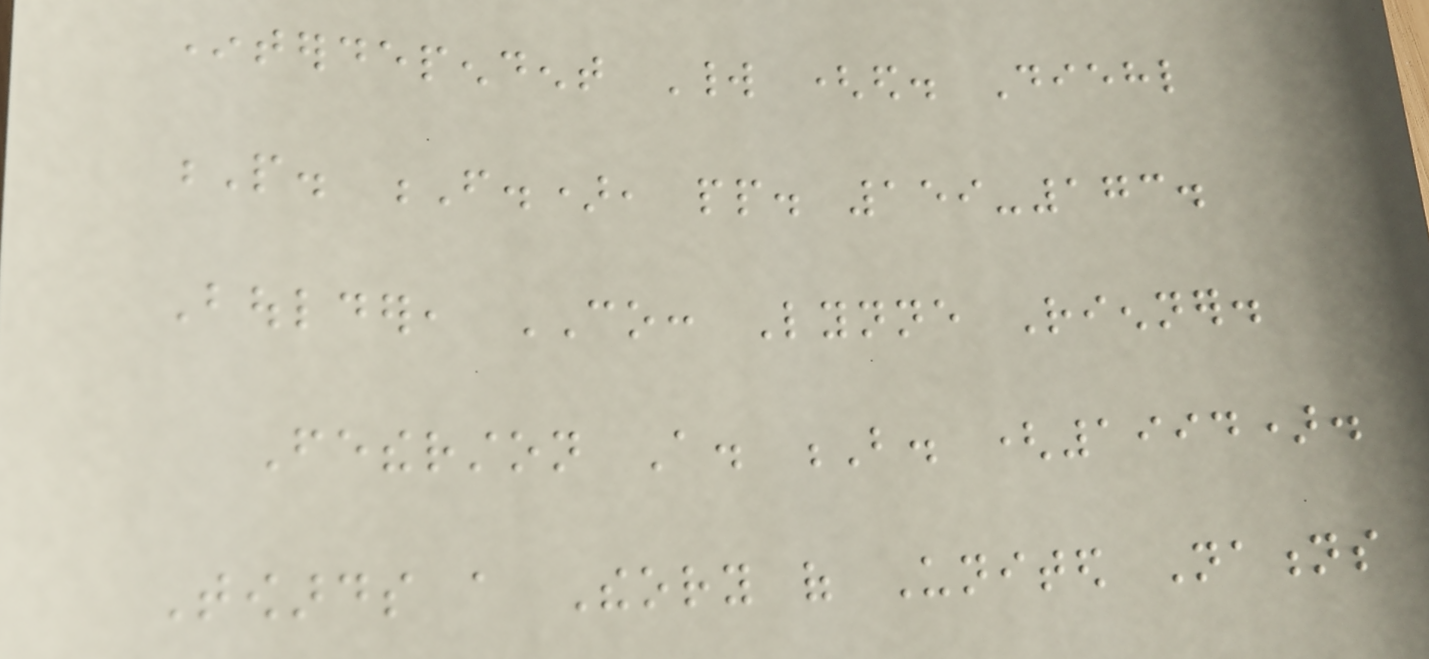Interdependent World (ed. Diehl
P. F.), pp. 159-173.
Boulder, CO: Lynne Rienner.
Fetherston A. B. (1994).
Towards a Theory of United Nations
